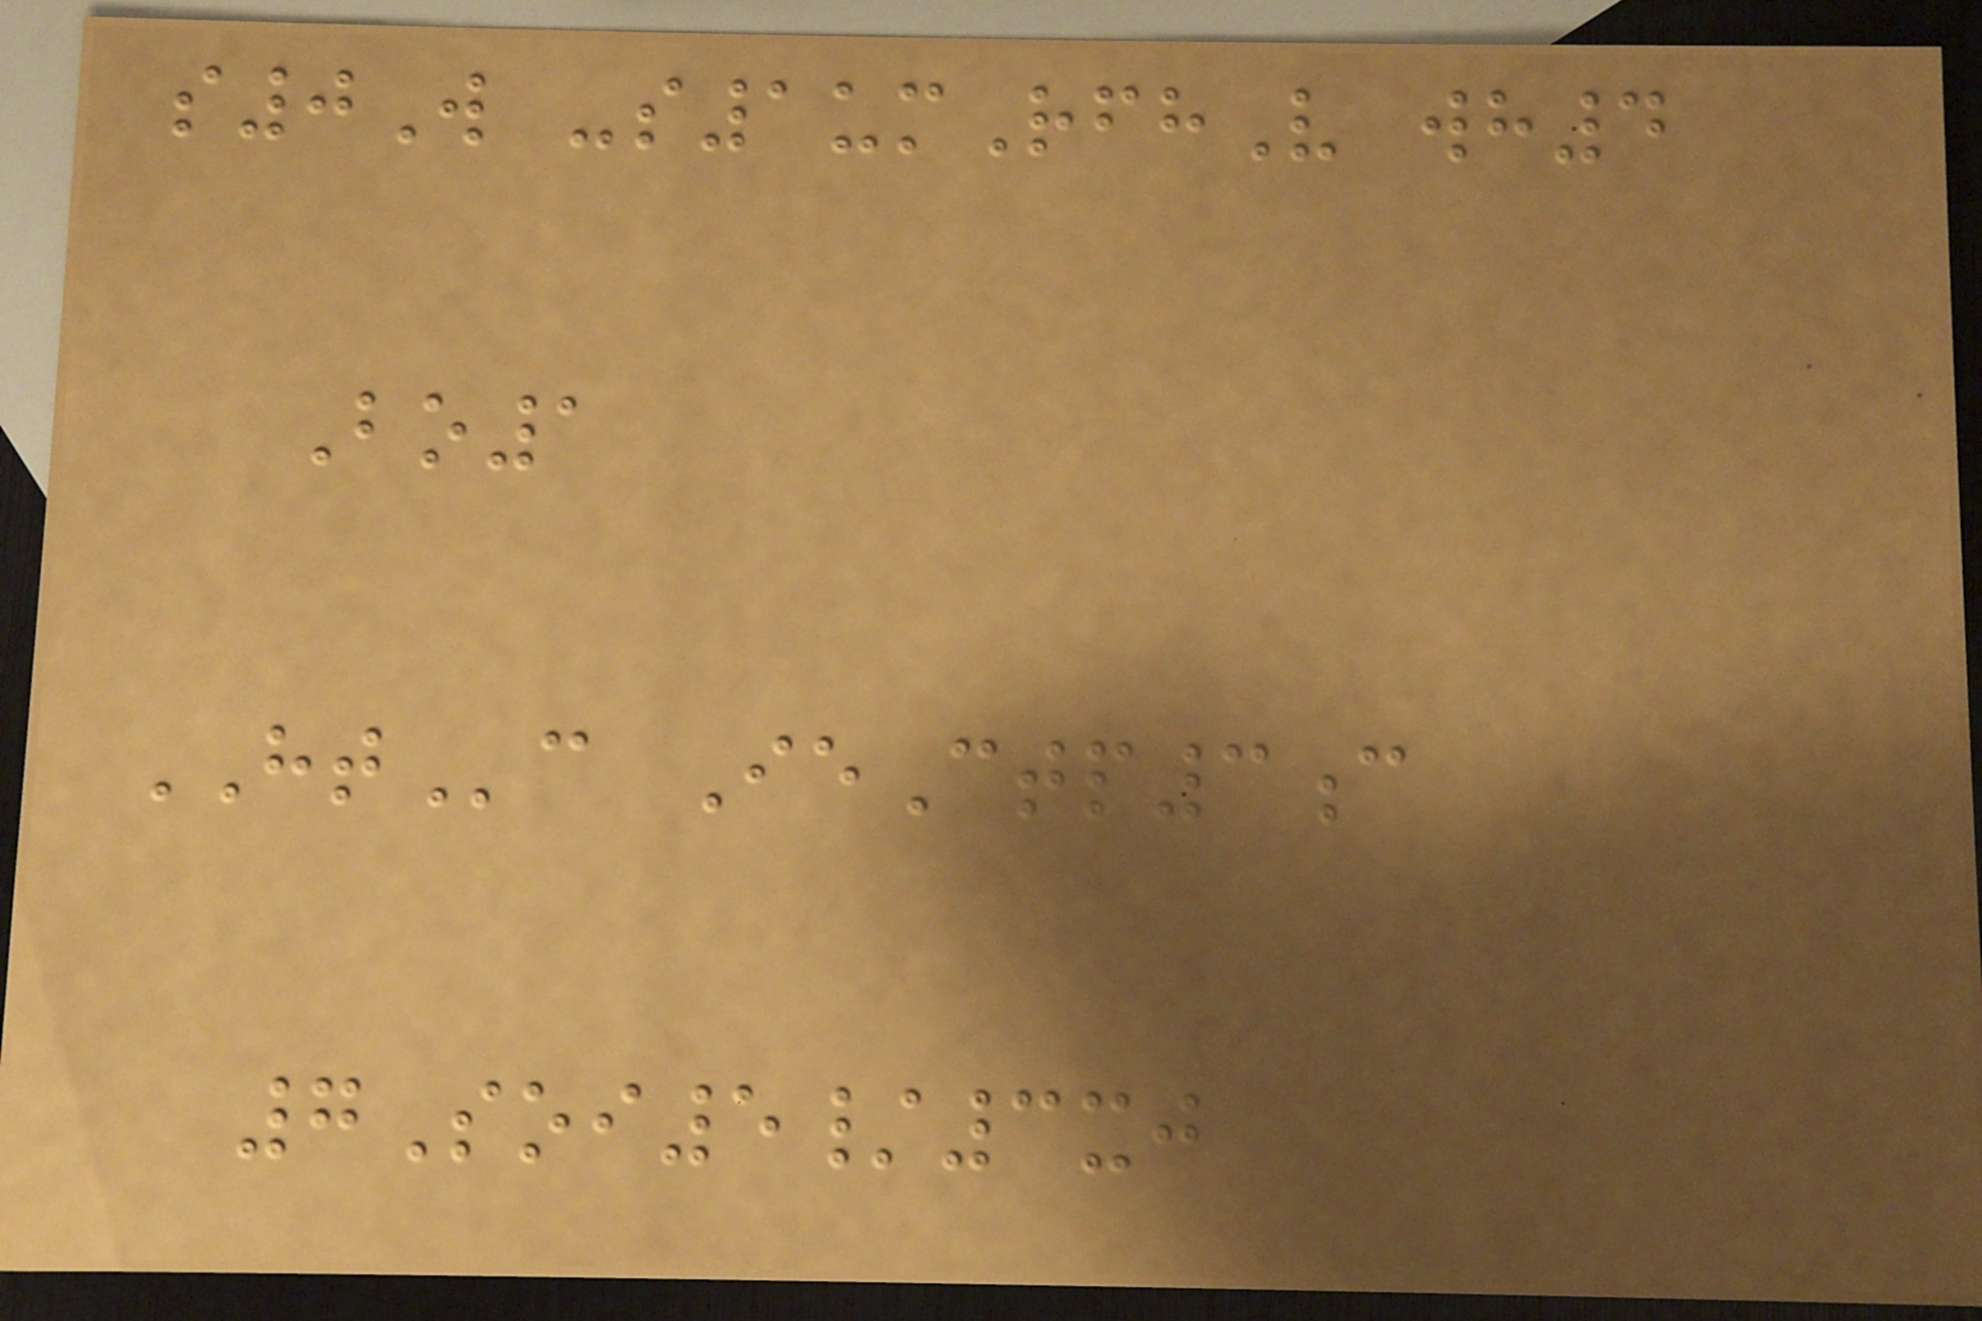s0W -s1umRfhV wh4
Bo1
HTc IeCtp3c
7Soi5/3xj
